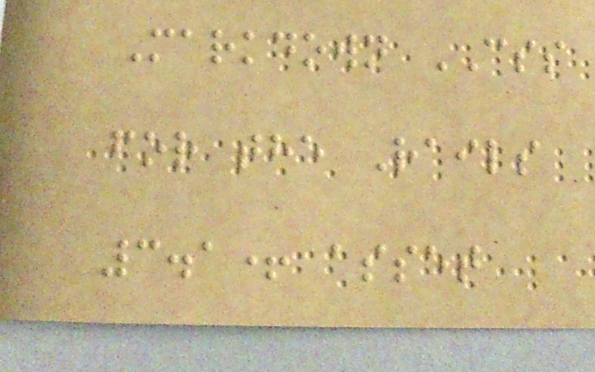Markdown CSS
for the Rails
3.1+ asset
